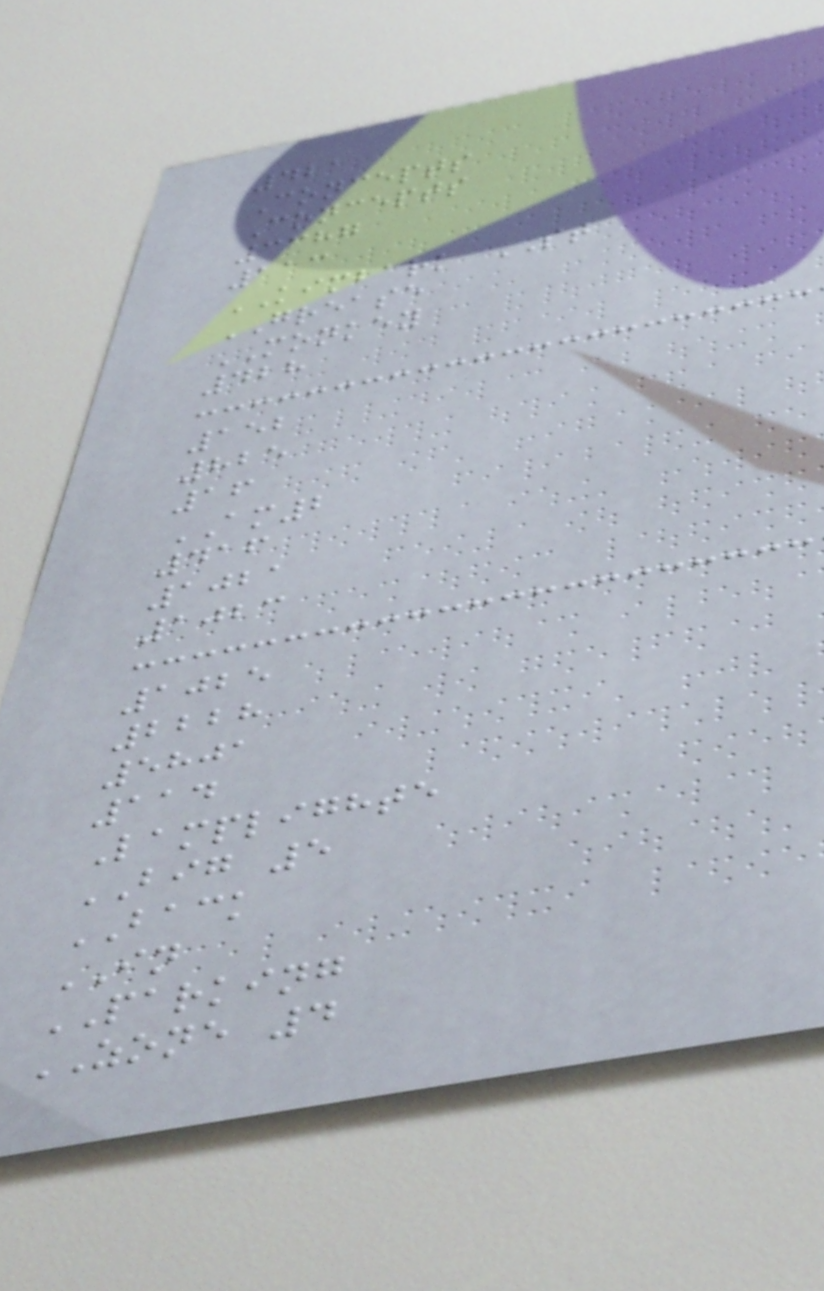421
Concepts
Concepts
3387
113
KIMBARK ST
GREASE
MONKEY
428
152
825
16
AM2
416
1021
1023
1025
2228
5801
114
Lamplighte
BIG 5
BACK
IN
PARKING
ZONE 4
